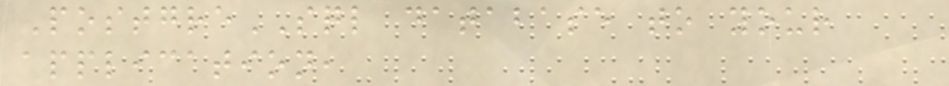PostgreSQL database to your
application,
